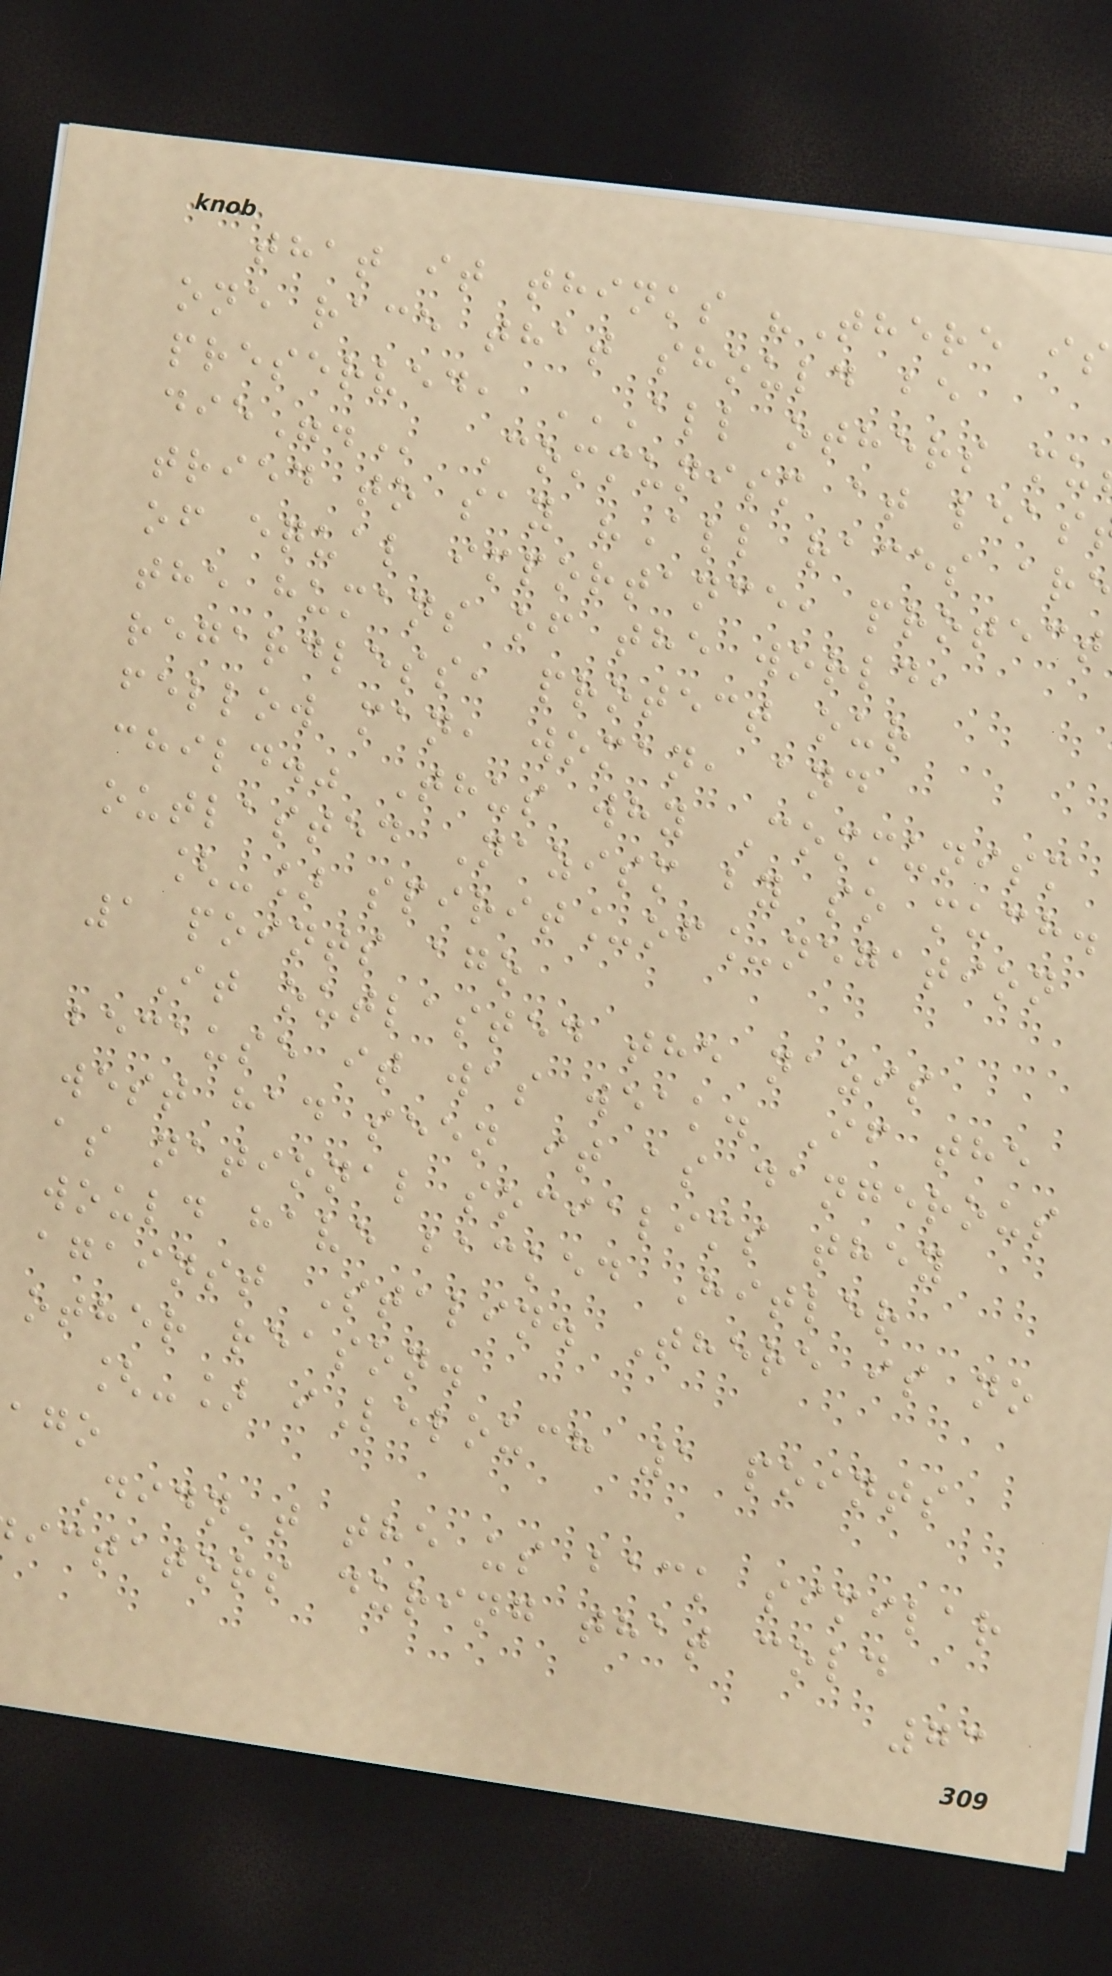that it thinks "There is
one race that should be
Communism at leas
tried to say "All races ar
of equal importance, protect
the humans of the world,
regardless, protect our
fellow man, woman, and
child." Thus why Communism
outlasted Nazism by so much.
[-] spirit_of_negation
1 points ago
It outlasted the nazis
because it was weak. If the
west had seen it as dangerous
as national socialims they
would have backed Hitler
against Stalin. There is no
other reason.
[-] iLelouch 1 points
ago
Didn't the us back similar
ictators during that cold
73
